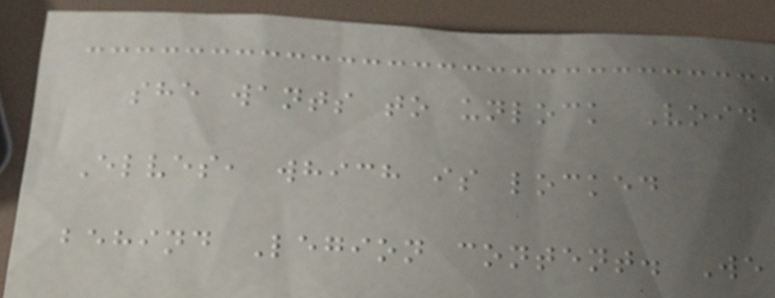she wants to unlock Void
Elves, which is locked
behind Legion content. We
